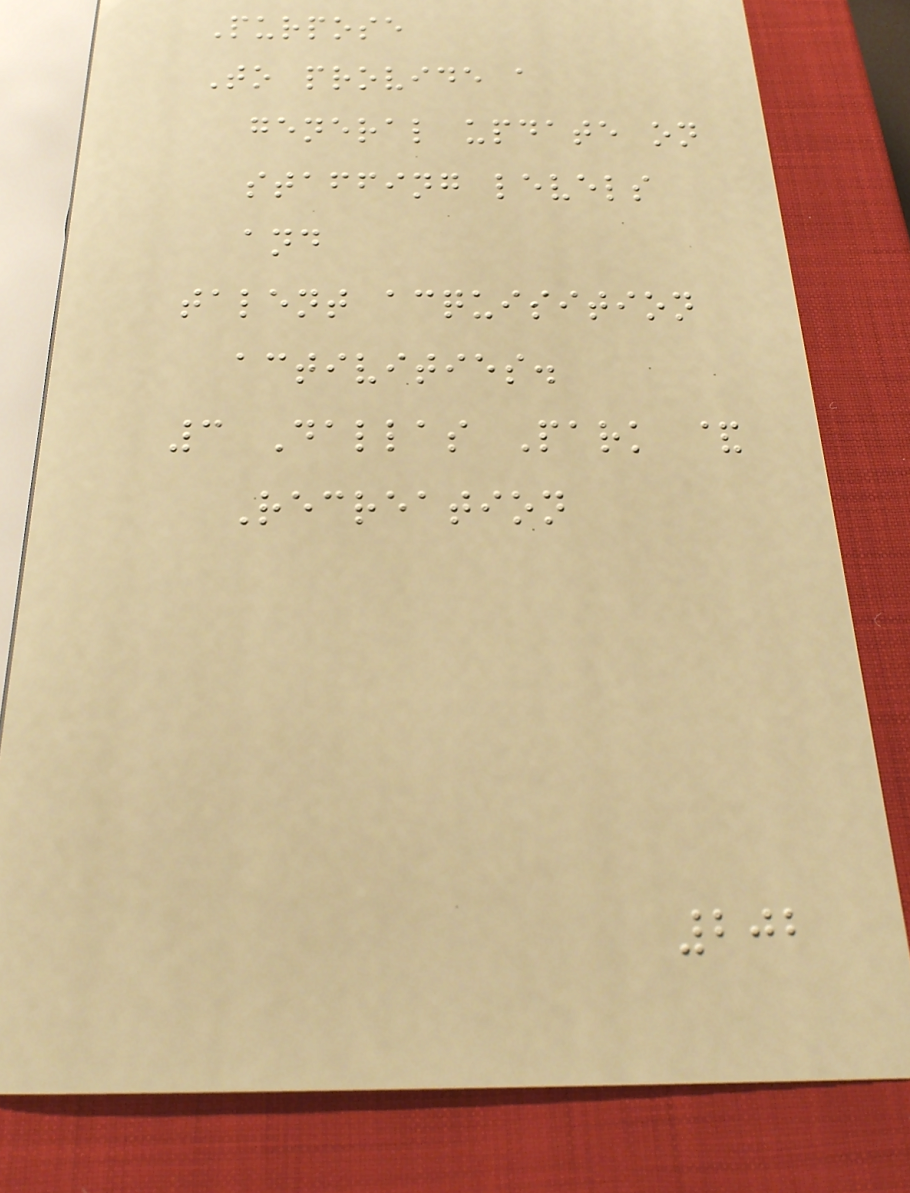Purpose
To provide a
general update on
staffing levels
and
talent acquisition
activities.
3 Dallas Park &
Recreation
202
